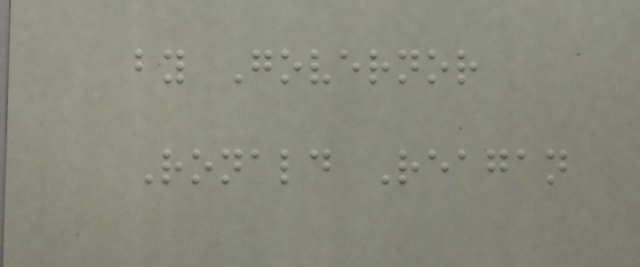by Governor
Ronald Reagan
